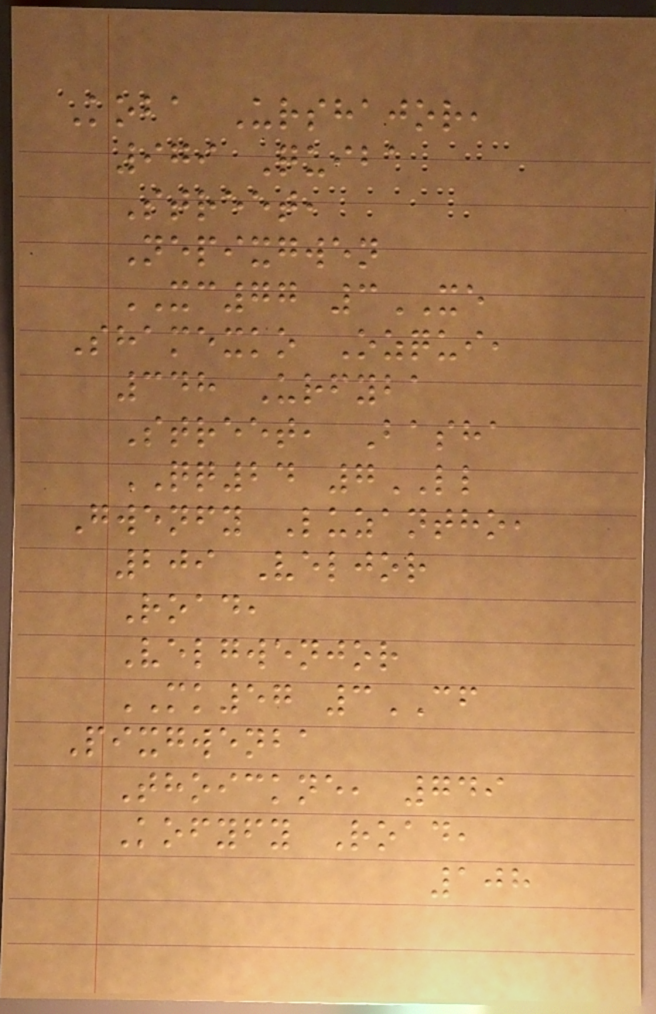Koba Urshajor,
979 Quiba
Street,
Nepixgwen
XC77 3XE
Shamexko Ozqui,
348 Urfyba
Street, Basha
QQ24 7LL
Gwenfy Luzantho,
209 Veljor
Road,
Velgwenjor
MK57 3CF
Pixgwenba
Thoickne, 749
Kofyfy Road,
108
